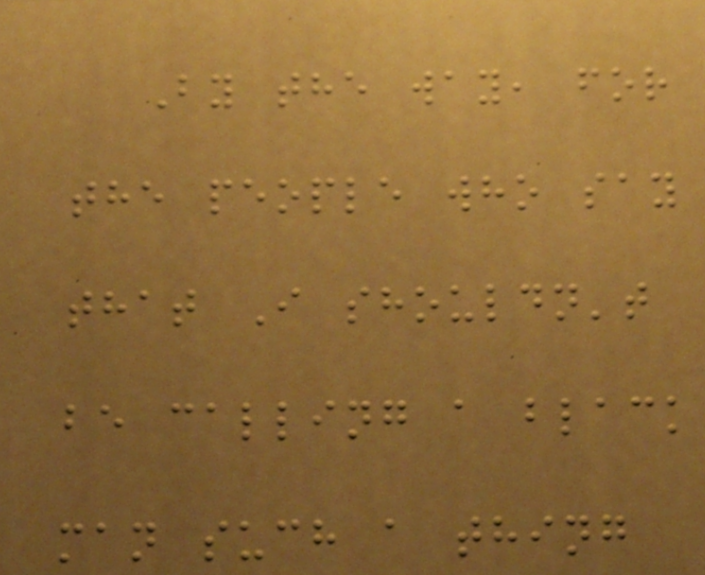By the way, for
the people who say
that I shouldn't
be calling a black
man such a thing
